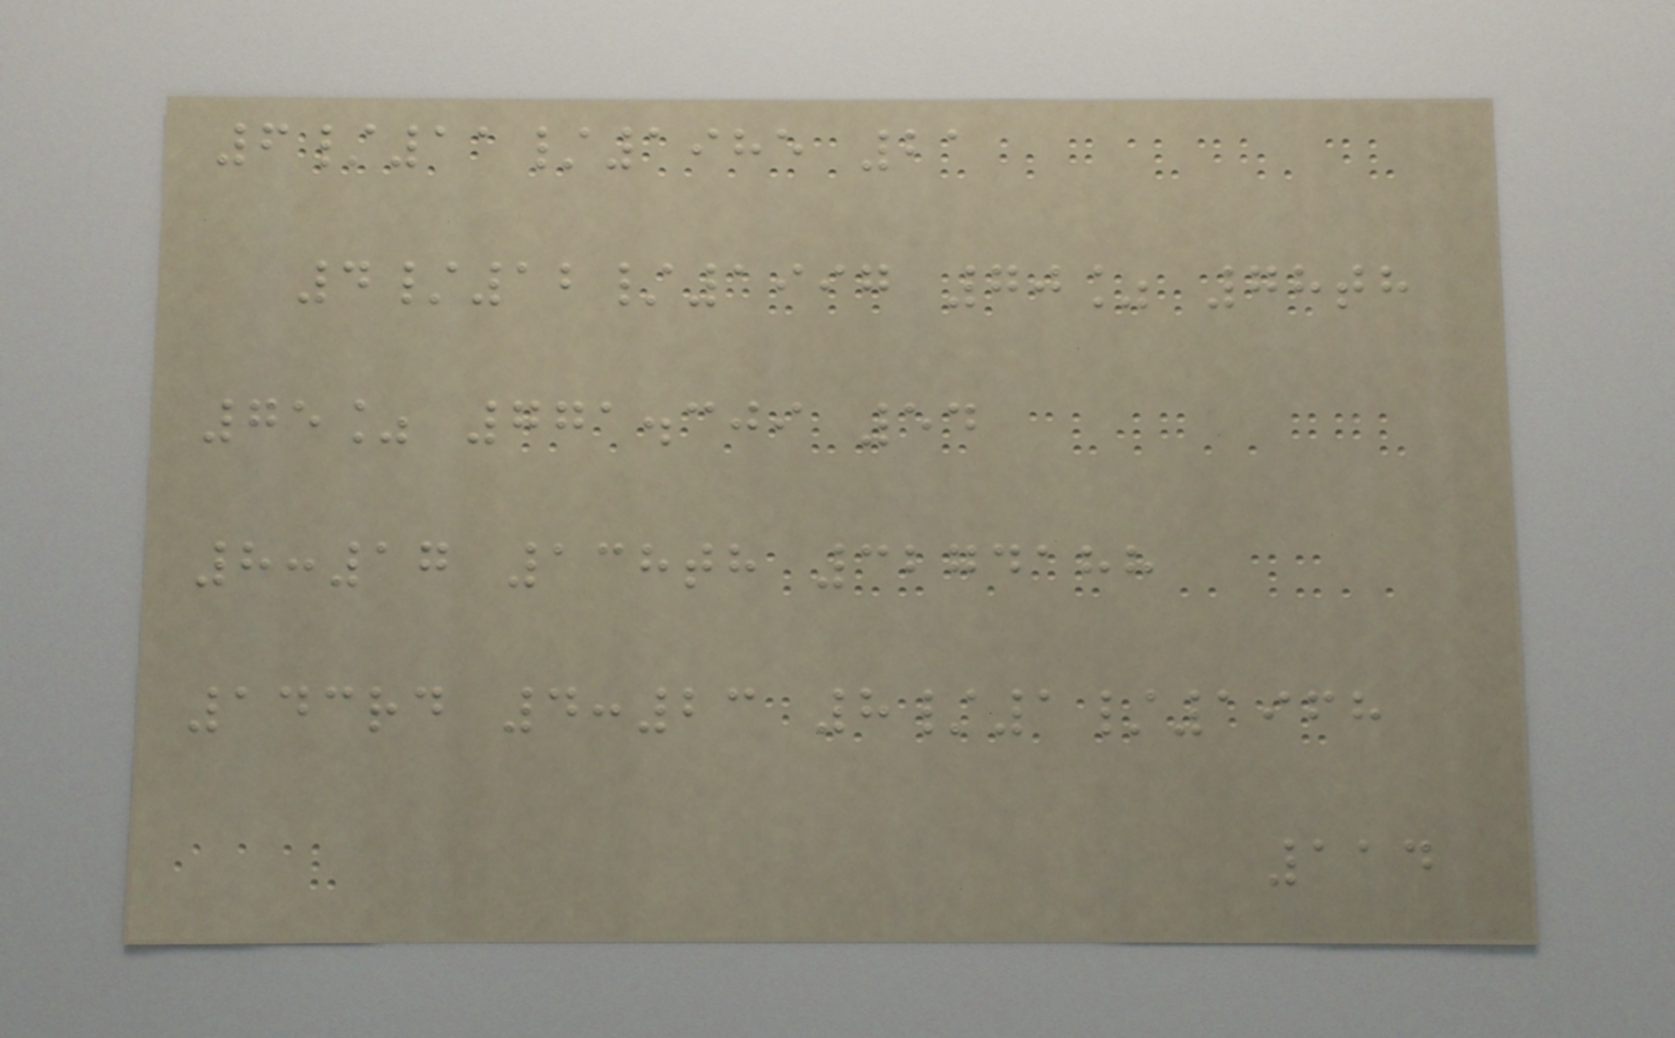6/11/1985 21
4/12/1997 70% 78th
75% 771.309 54
8:17 138th 3274188
143rd 4:23 8/1/1968
114
